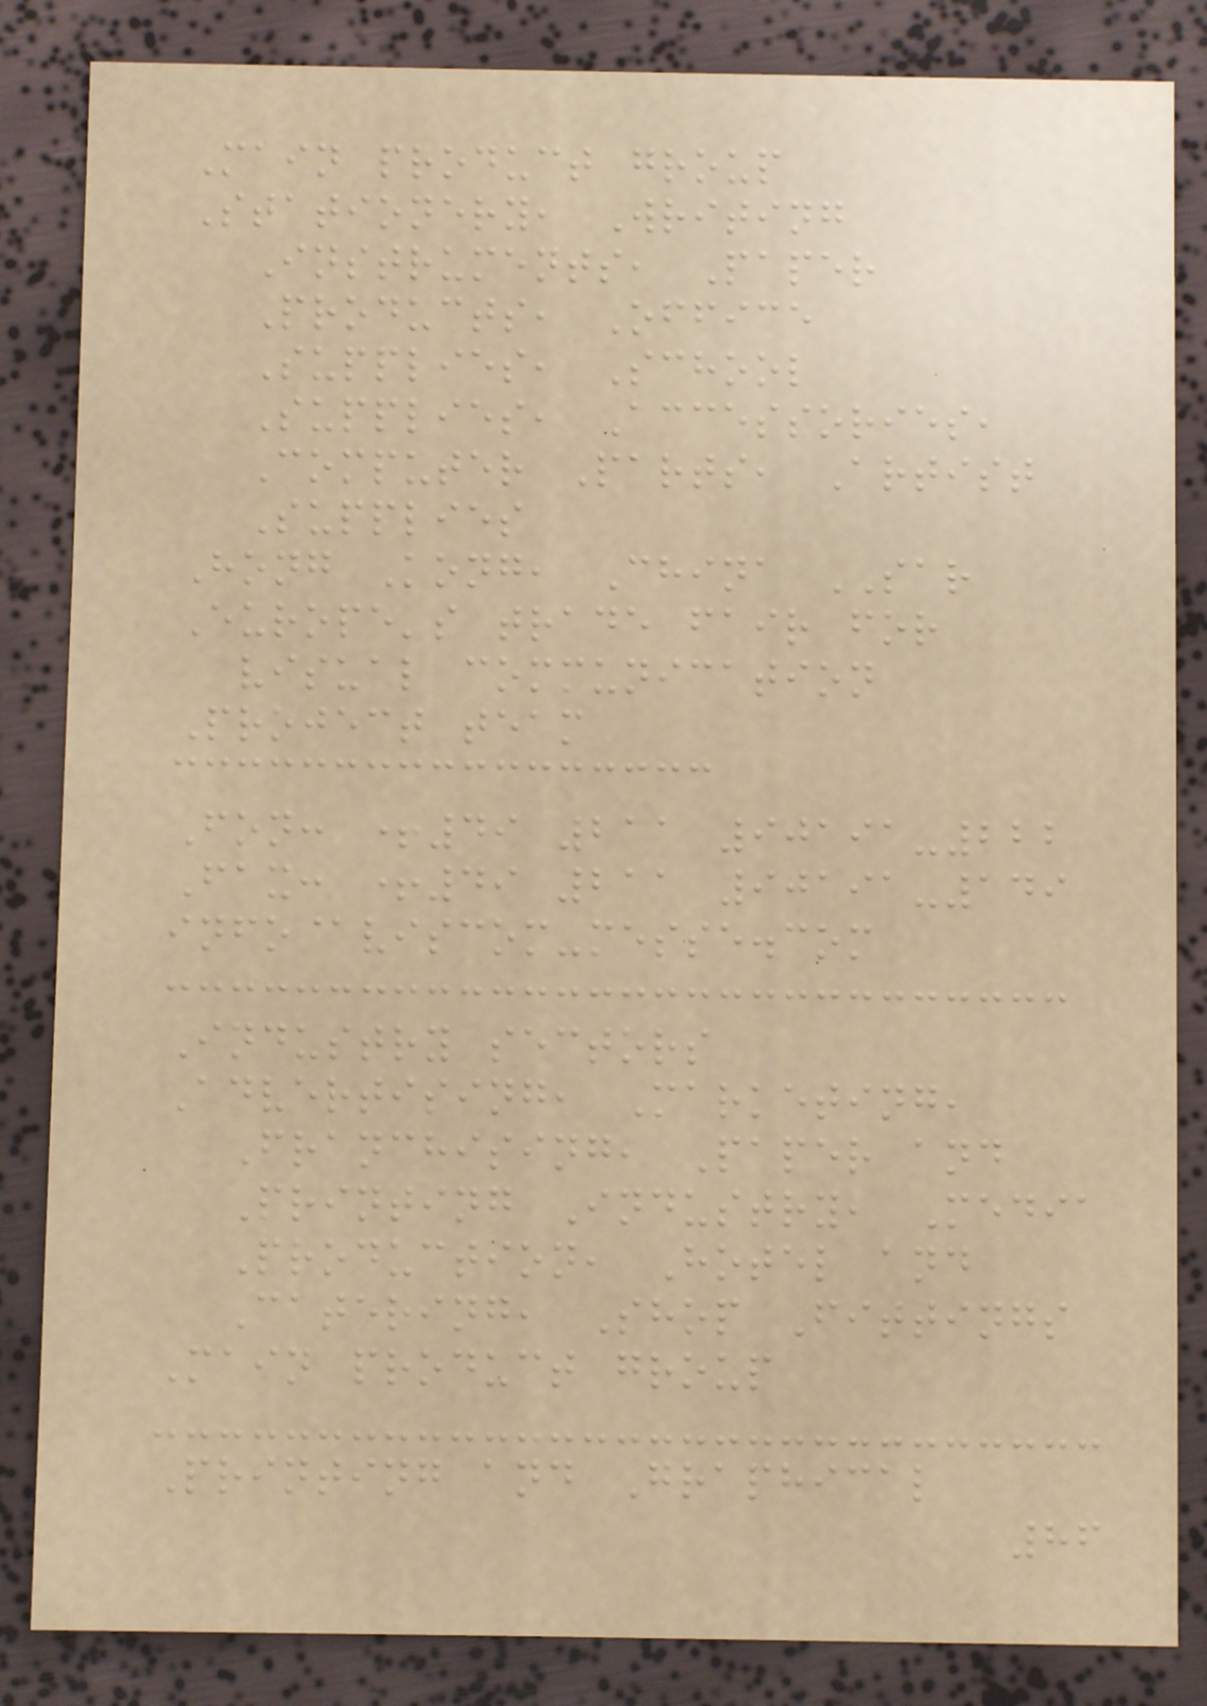Main product group
Stationery, Writing
Instruments, Paper
Products, Office
Supplies, School
Supplies, Accessories,
Computer Parts, Artist
Supplies
Hong Kong, China SAR
Europe's trade fair for
visual communication
Project team
Fon: +49 211 90191-222
Fax: +49 211 90191-149
info@viscom-messe.com
Industry sectors
Advertising, Marketing,
Franchising, Paper and
Printing Industry, Media
Production, Hotel and
Catering, Shop Fittings
Main product group
Printing and Graphical
86
